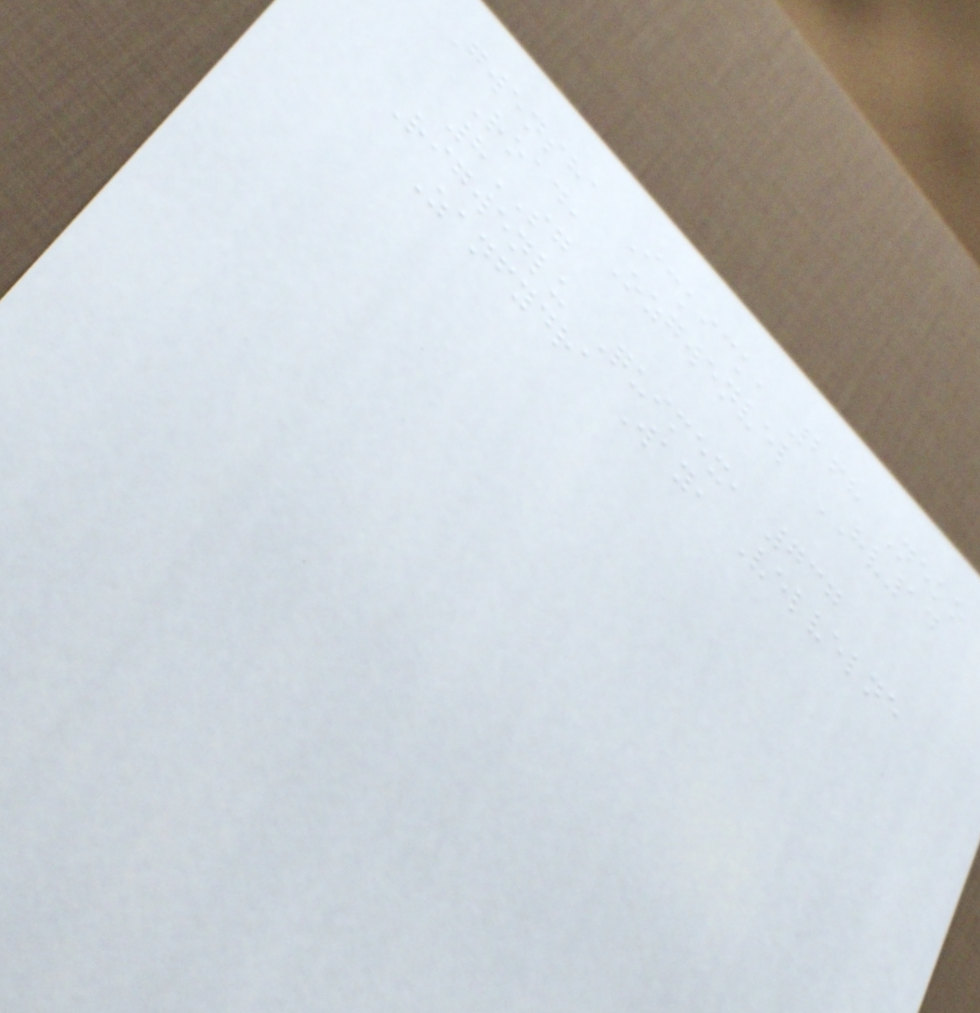Gwensha Ickick, 268 Neko
Road, Ozgwenvel HV14
8SG
Rigwenlu Quimex, 737
Zanfydra Way, Velvelne
